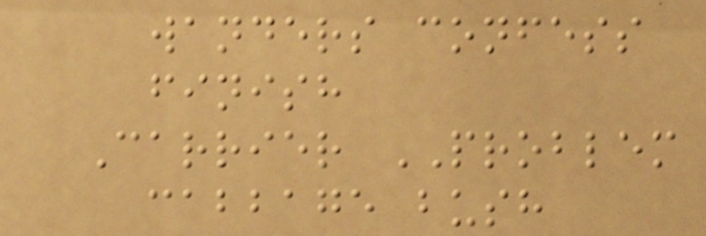wanders confess
finish
Carrier PROBLEM
cabbage bush
